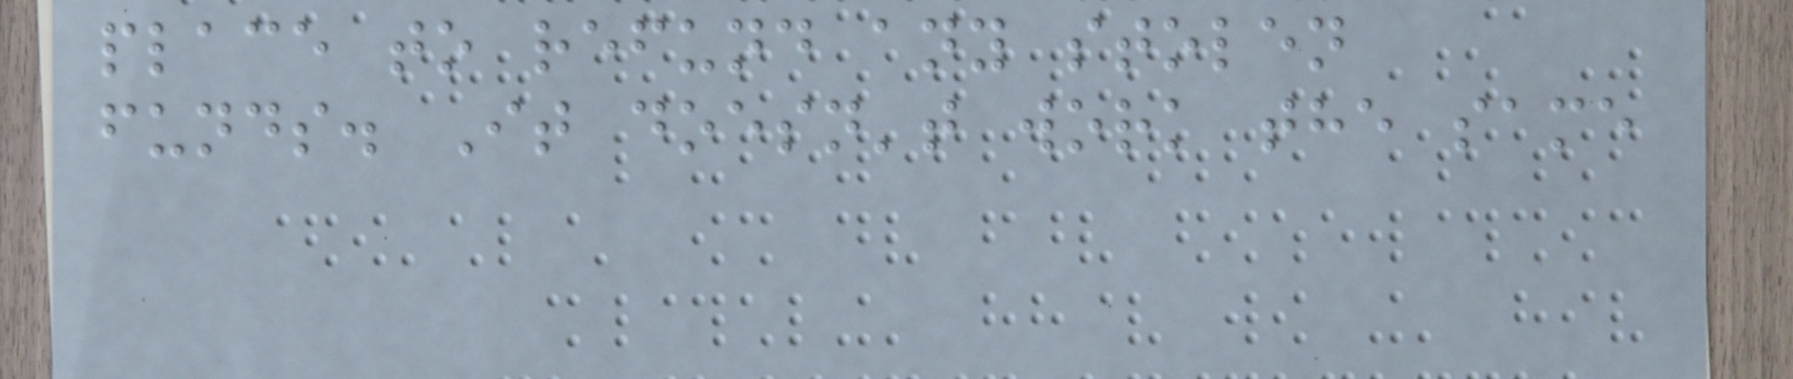place to refund any stolen
funds. It doesn't work the same
